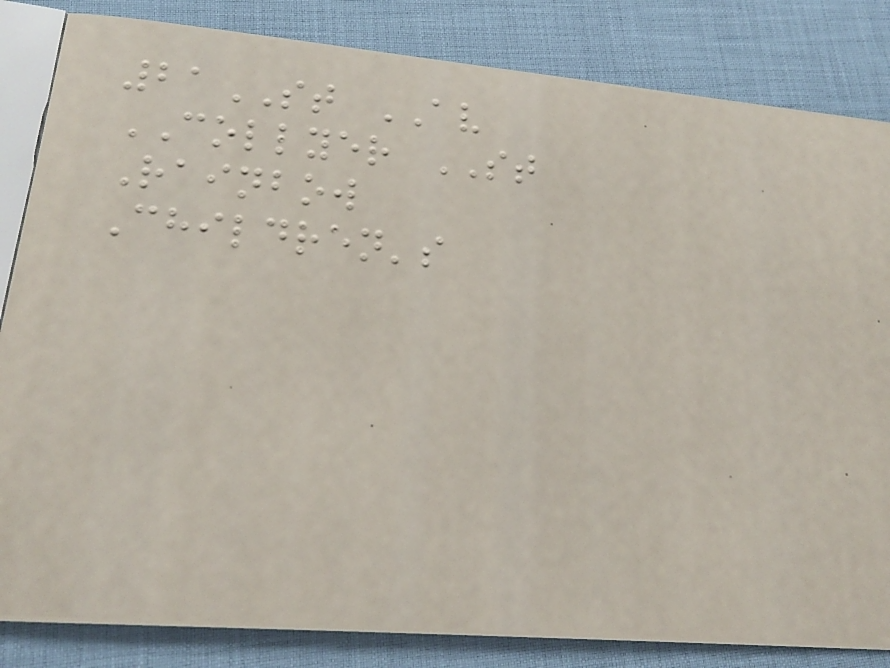21ST AV
COLLYER ST
Rainbow
Children's
